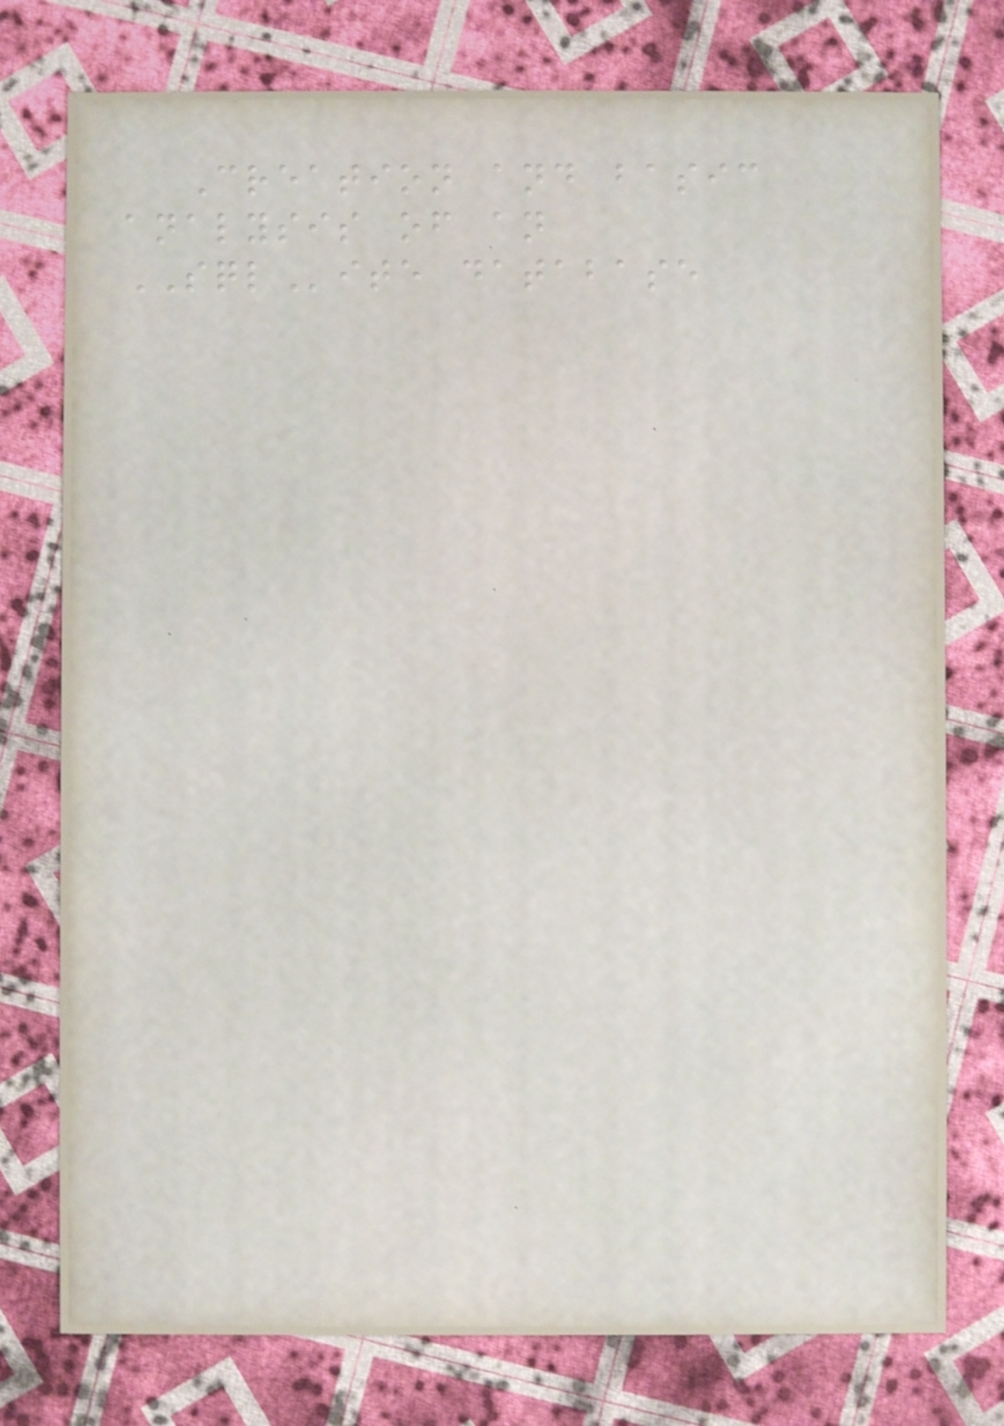Creation and basic
analysis of an
SQLite database
